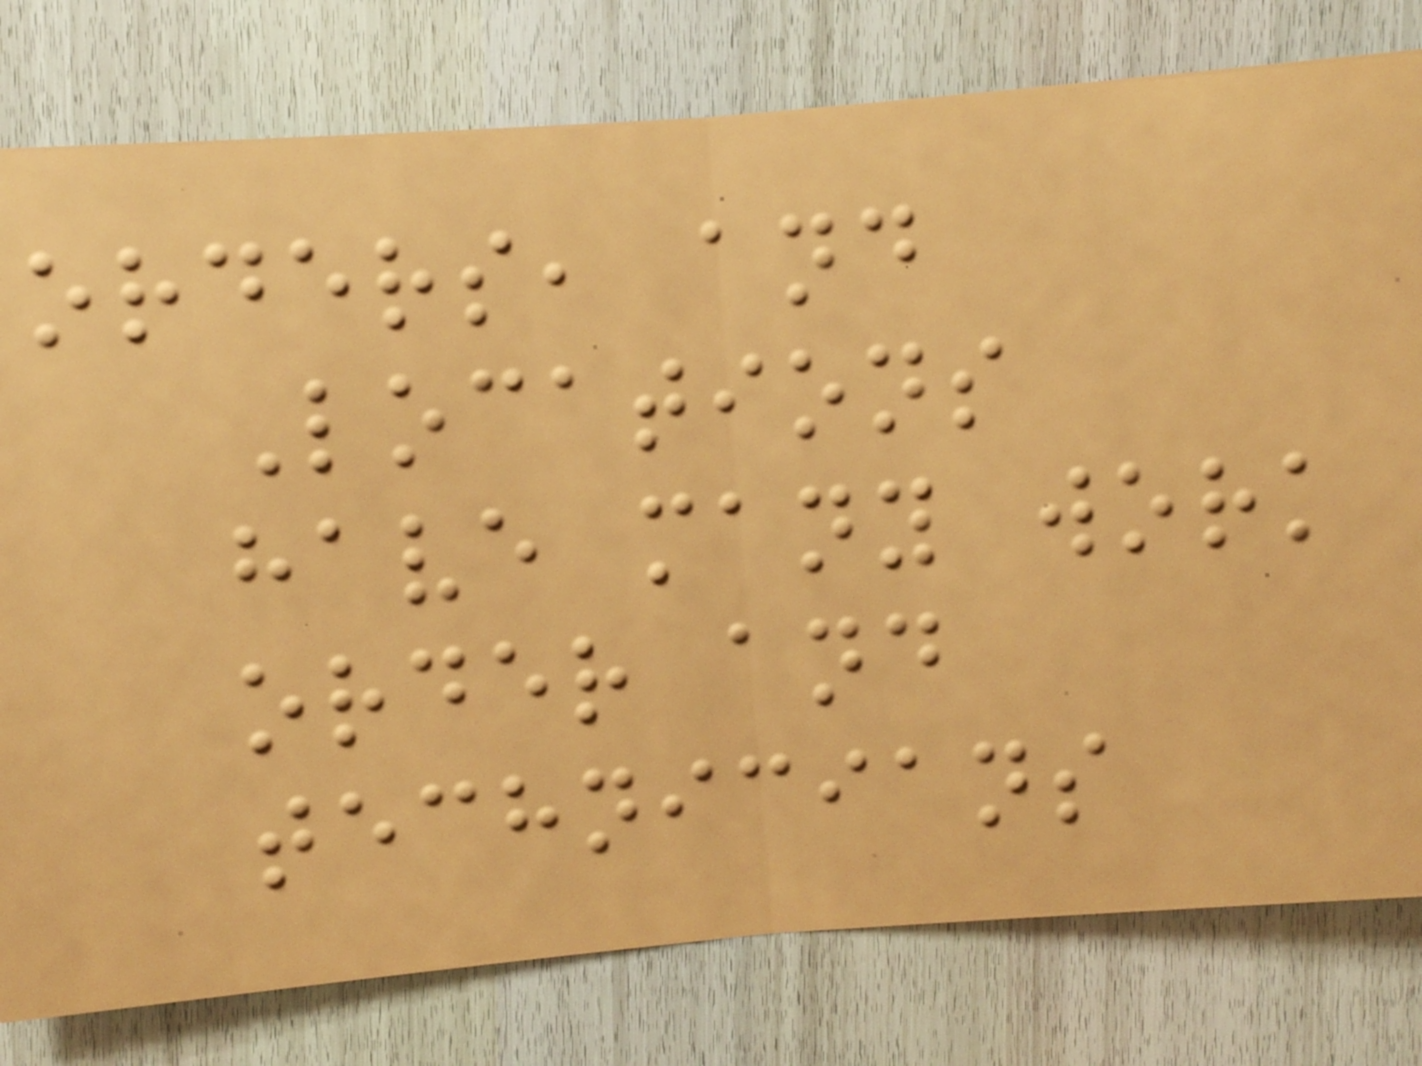orders, and
Locations
have many work
order and
technicians
